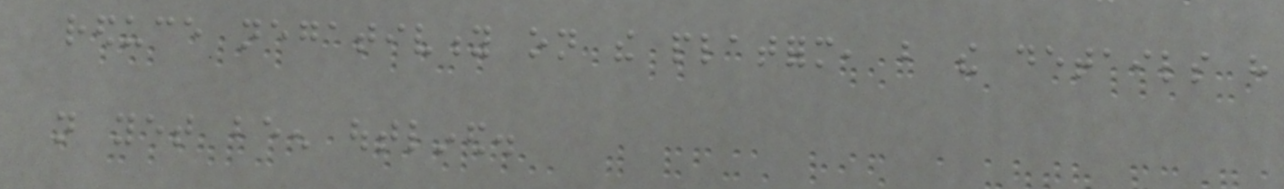reduce negativity on the platform, but the details have
not yet been outlined.
